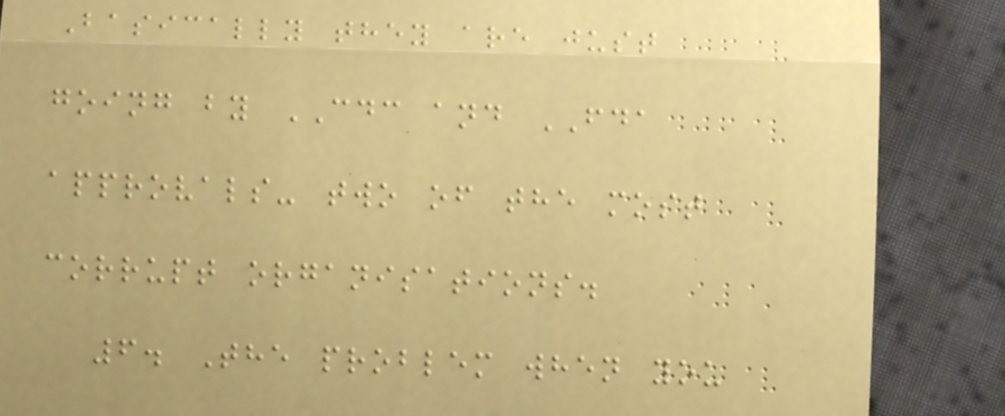Basically they are just
going by CDC and FDA
approvals- two of the most
corrupt organisations.
6. The problem when you
